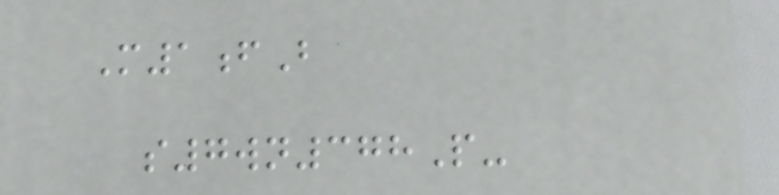M1fB
s7wn378P-
